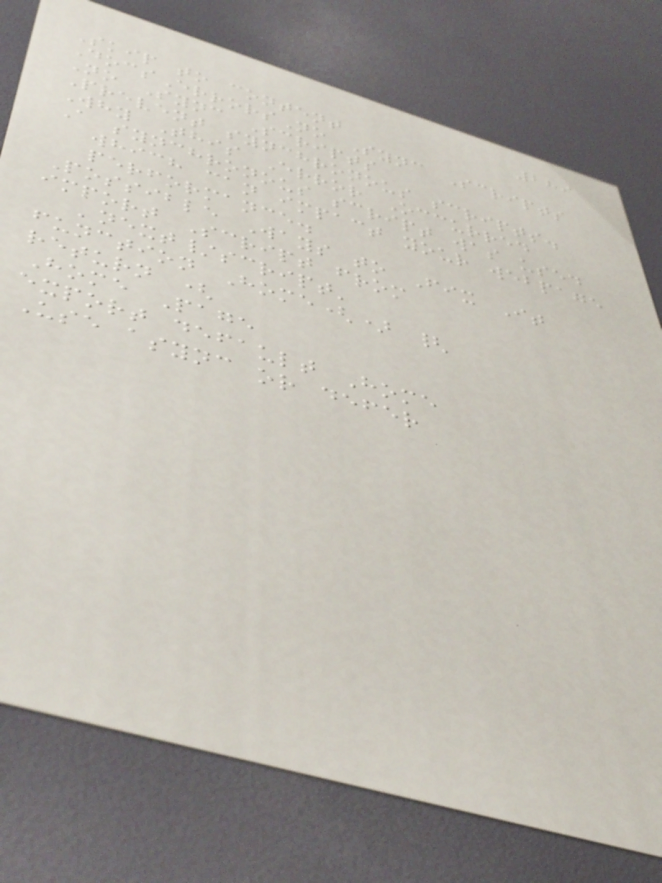289
Skip to content
DocsErrorsNo Sync Scripts
No Sync Scripts
Prevent synchronous scripts.
Why This Error Occurred
A synchronous script was used
which can impact your webpage
performance.
Possible Ways to Fix It
import Script from
'next/script'
function Home() {
return (
Home Page
export default Home
Use async or defer
